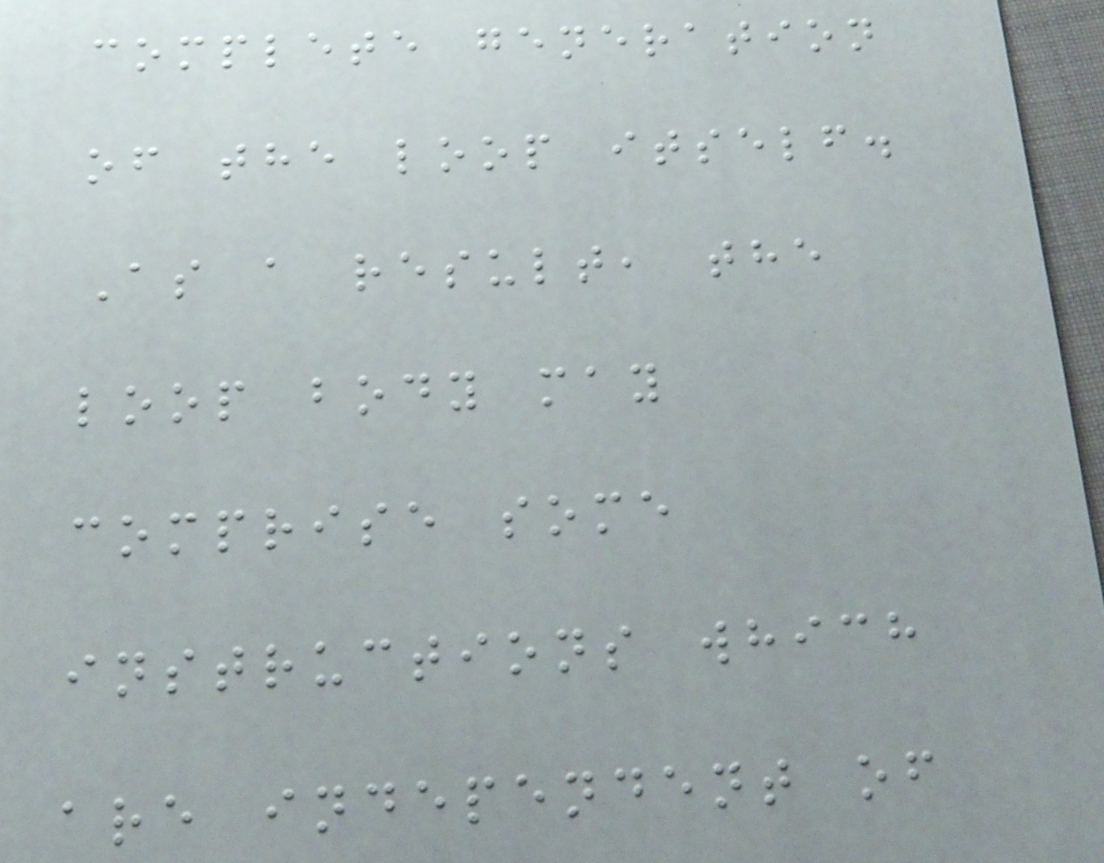complete generation
of the loop itself.
As a result, the
loop body may
comprise some
instructions which
are independent of
